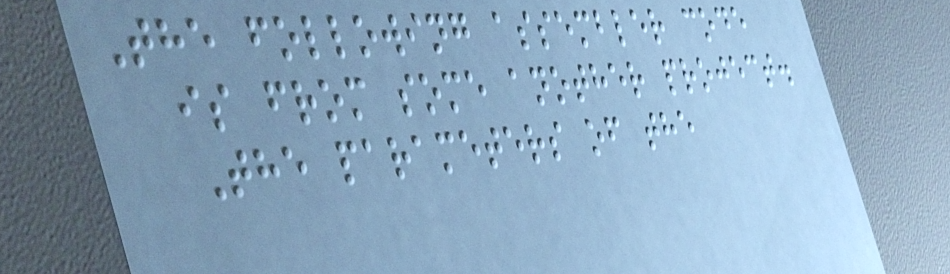The following assembler code
is from some another project.
The parameters of the
